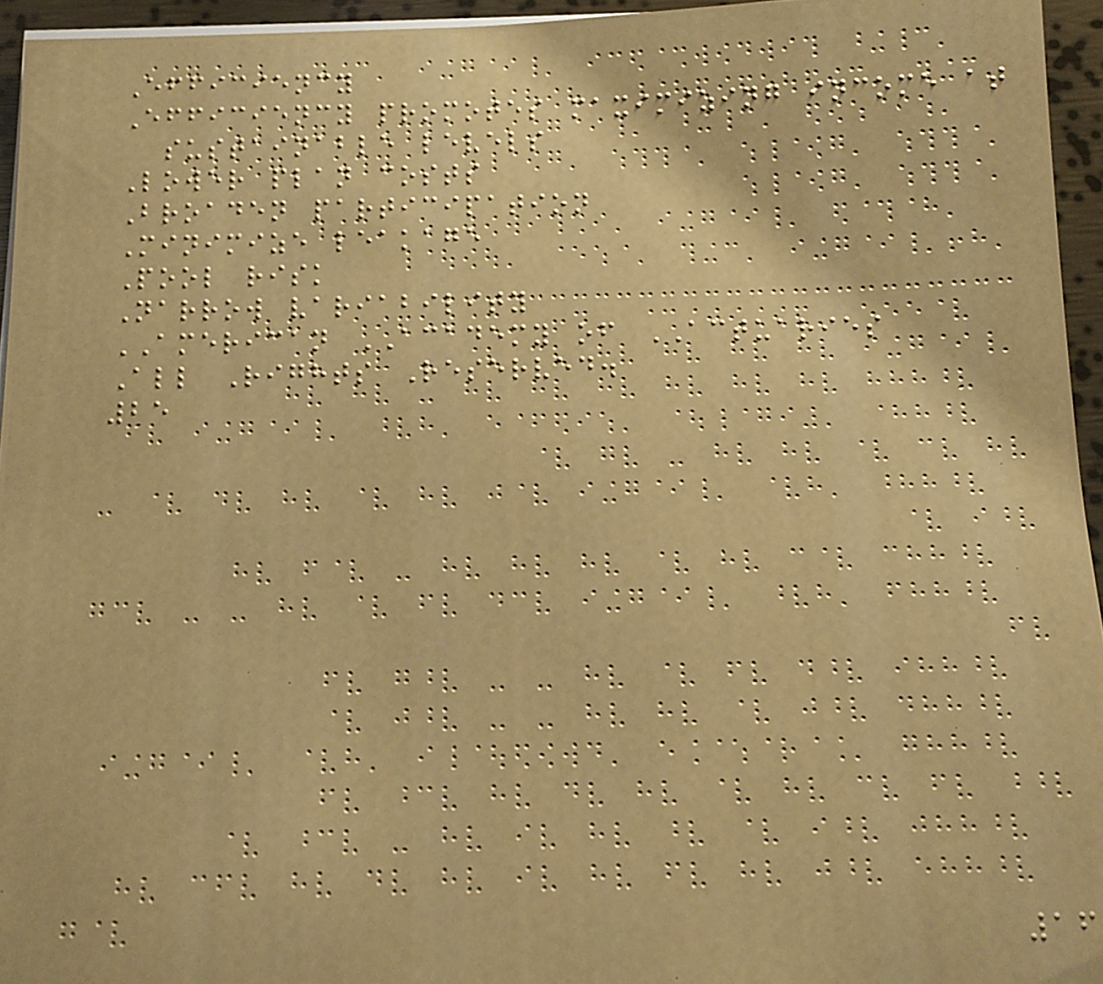Efficiency
Efficiency promotes maximizing income at
sustainable levels
Lower plan costs
Broaden participation
Minimize leakage
Pool risk
Narrow variability
AMERICAN ACADEMY of ACTUARIES
All Rights Reserved.
25
16
